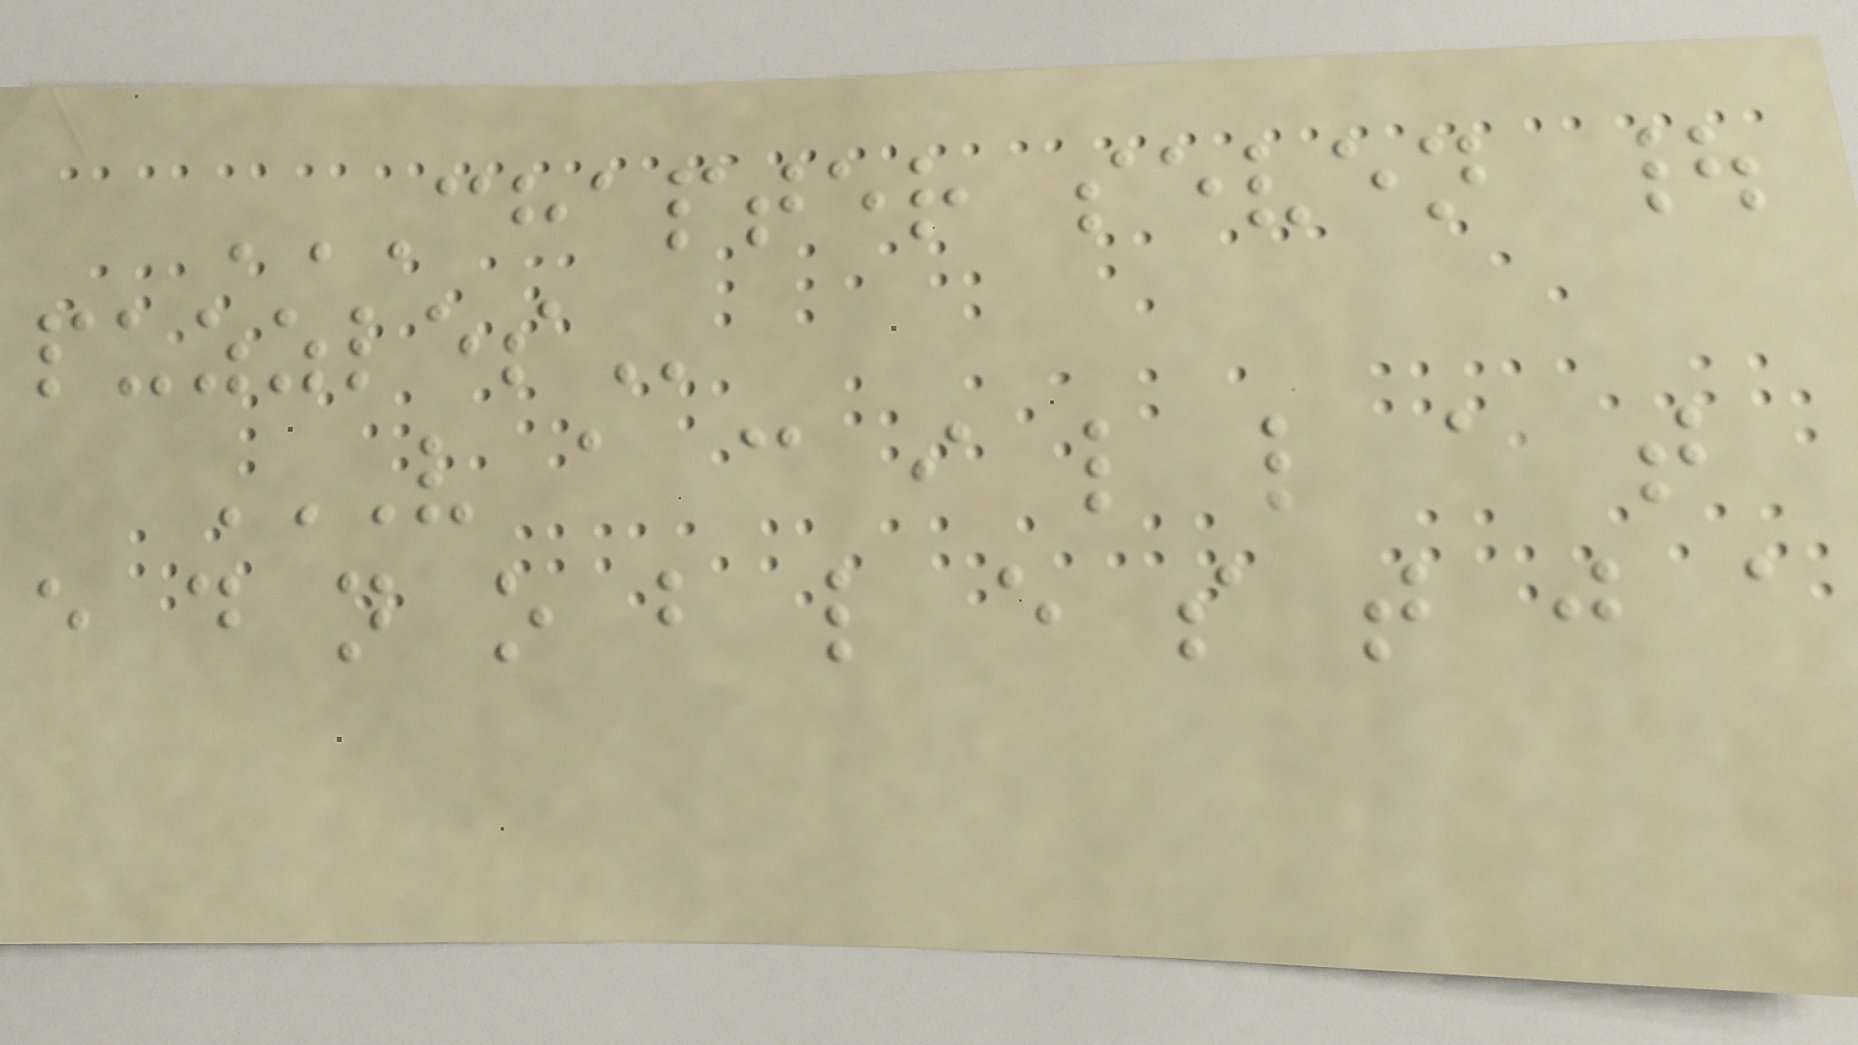CHAPTER SEVEN |
PUZZLES
V A C I L L A T
E D N O B L E S T J A
